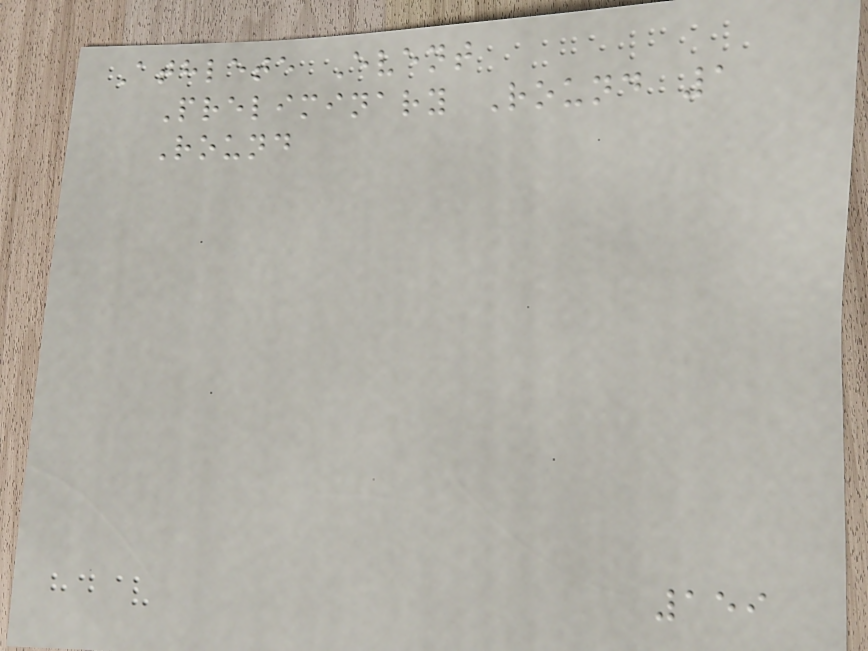Athlete Event
Preliminary Round 1
Round
159
